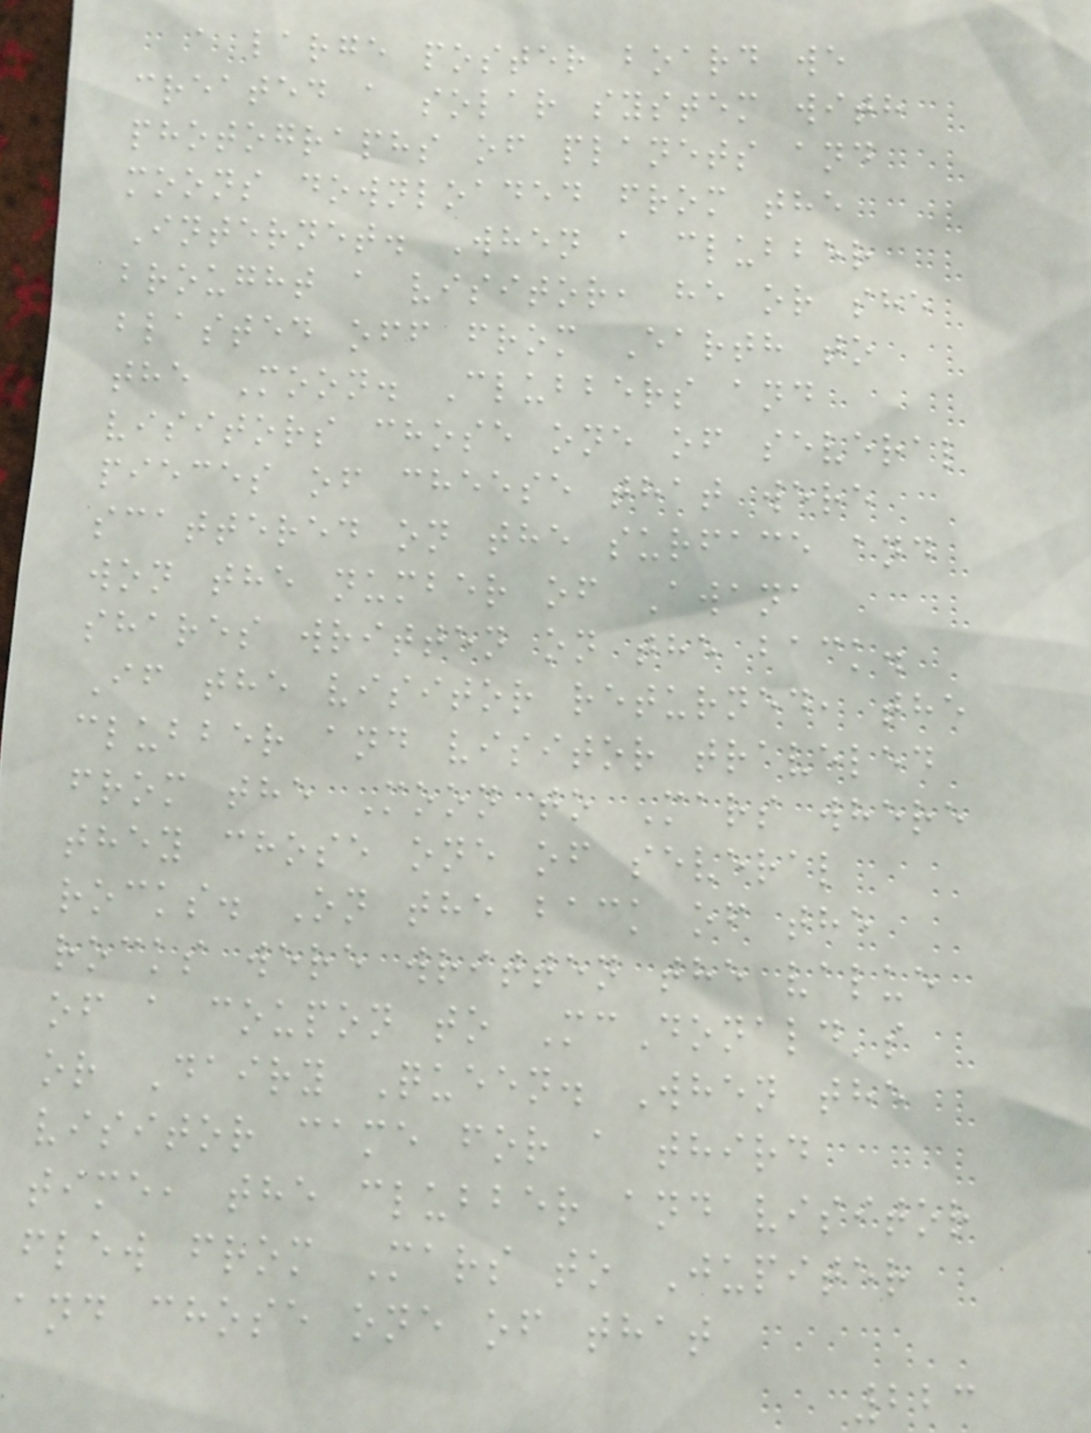a large poster board we
created a solar system with
photographs of planets and
moons downloaded from the
Internet. When a clubber
brought a visitor, he or she
blasted off from Earth to
the Moon. Clubbers and
visitors chose one of several
pieces of cheese that were
scattered on the surface and
won the number of Awana
shares written on the back.
If the visitor returned, the
clubber and visitor traveled
from the Moon to Mars where
they chose one of several
rocks. On the back of the
rocks were written the value
of a coupon to McDonald's
or Dairy Queen. When the
visitor came for a third
time, the clubber and visitor
flew from Mars to Jupiter
and chose one of that
223
